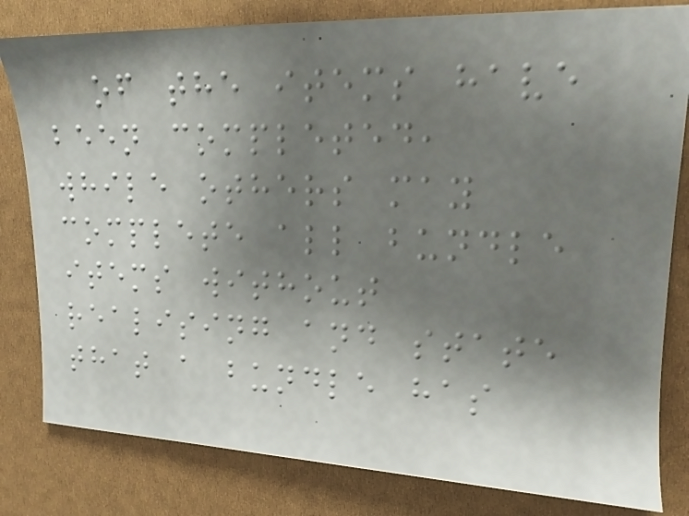of the items have
been completed,
while others may
complete all bundle
items without
realising and state
that a bundle has
